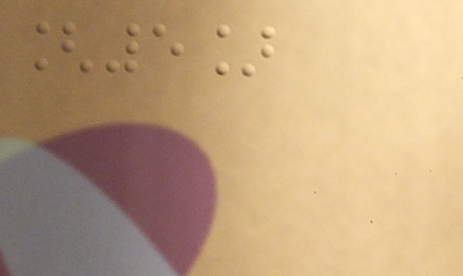[5]
